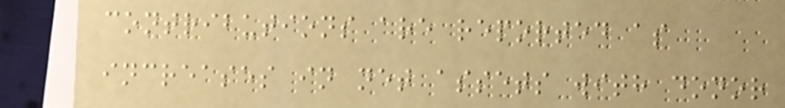contributions are reported as
increases in net assets with donor
